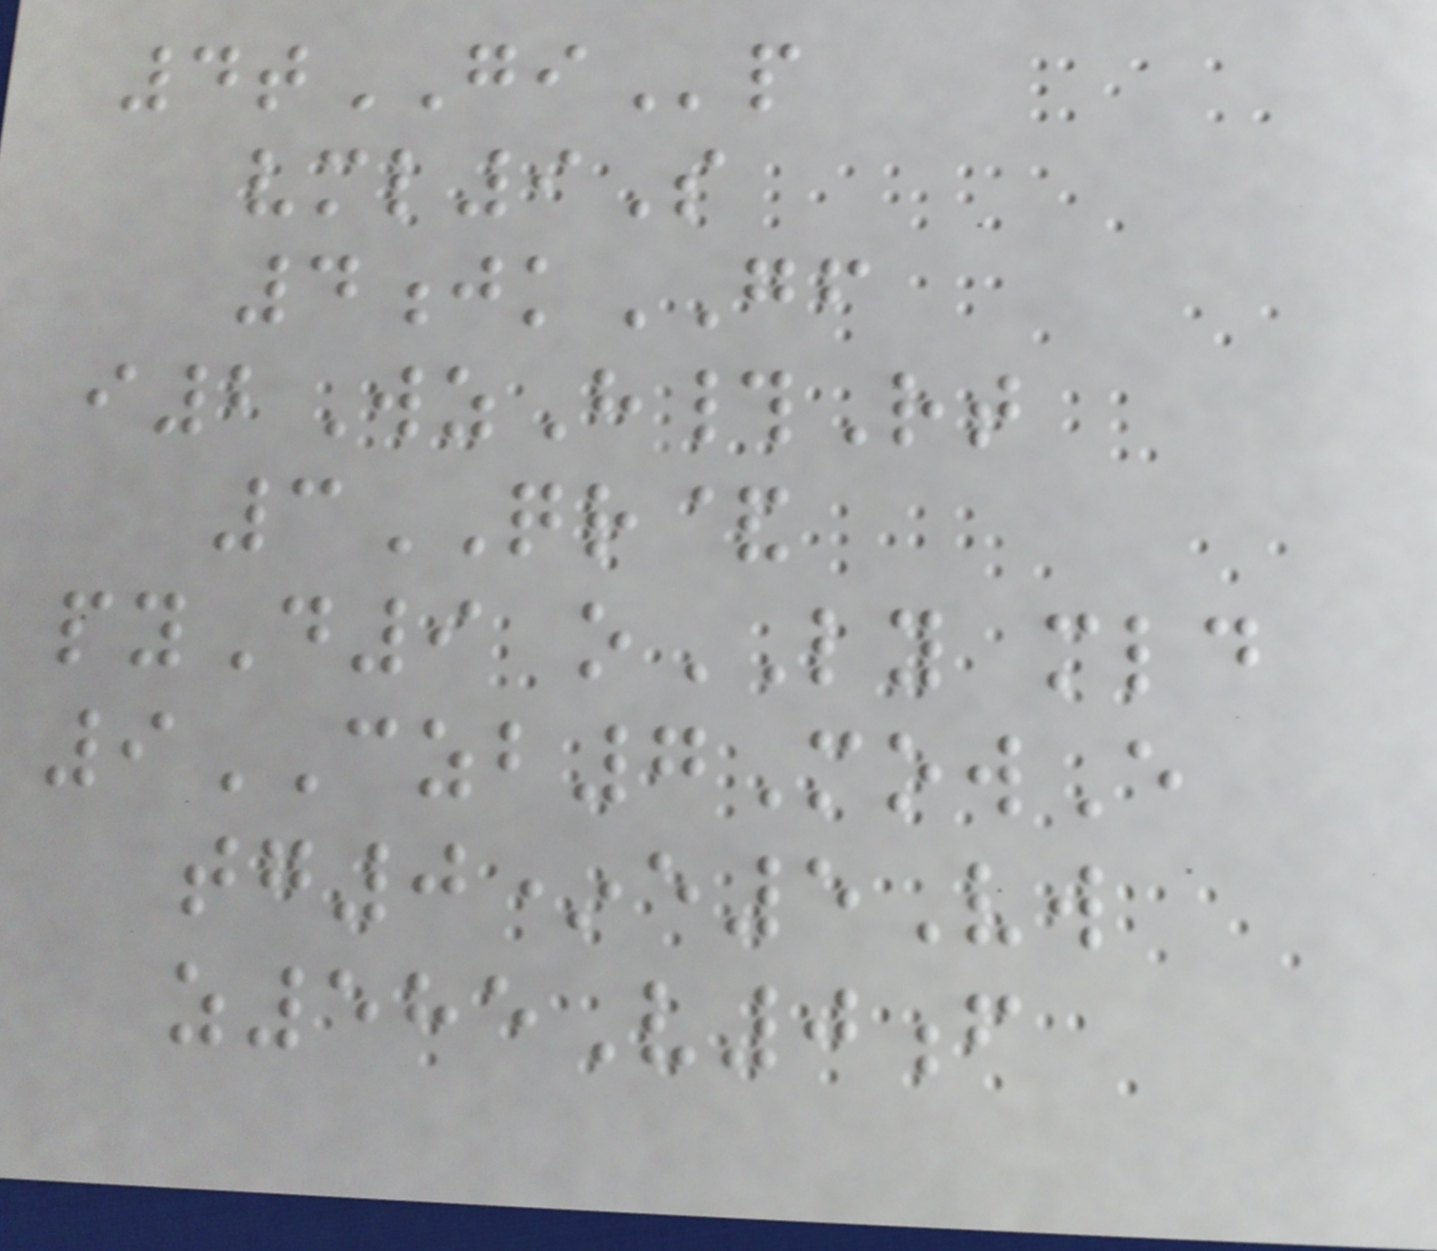4tGIp
vml9S
4jkGF
i2WzH#Rt
3QR&
pyD9 oLY mld
9CZB7MowE
tg0*e5Vw
z585V0f
